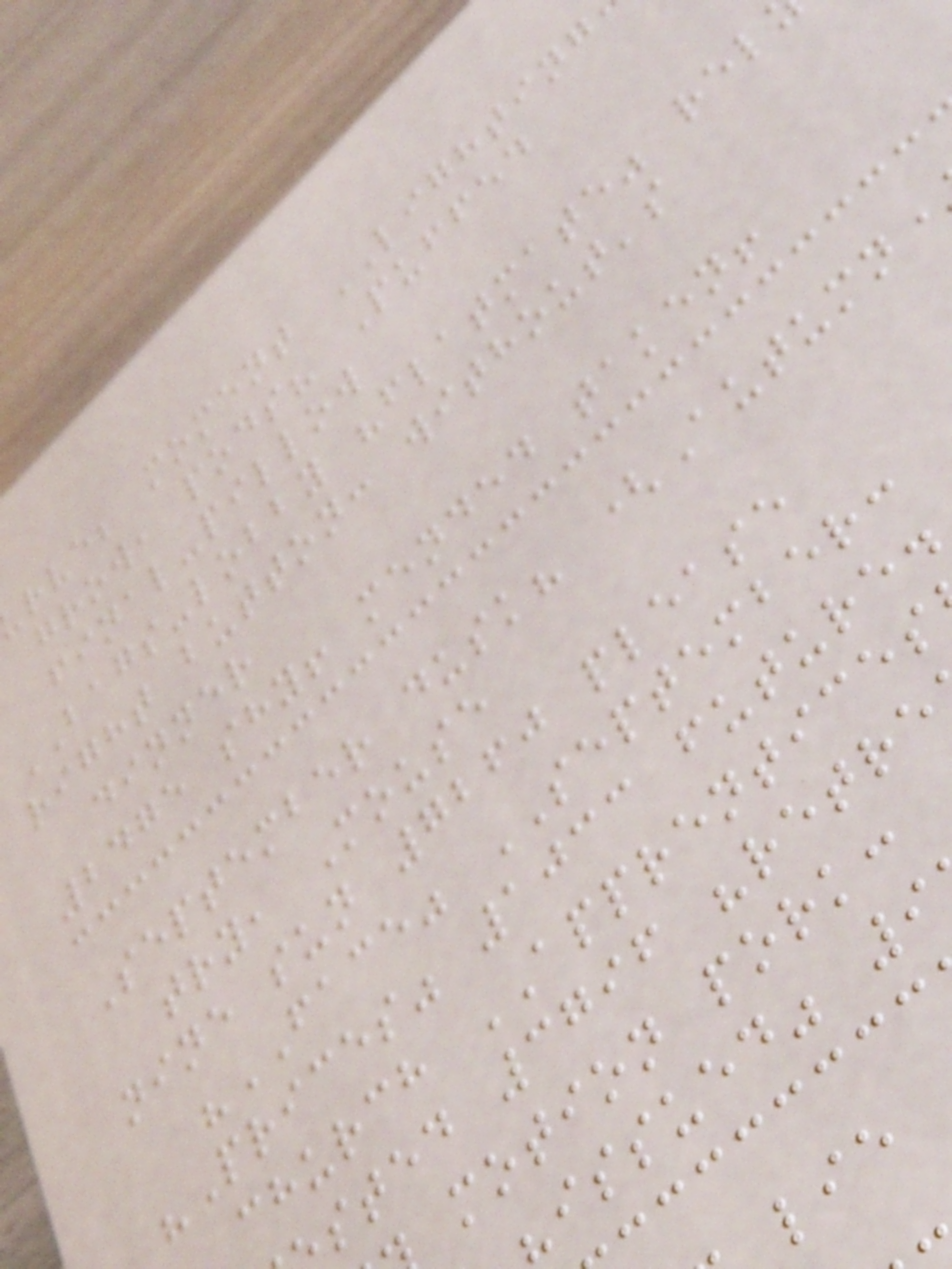rve; moment LIGHTING
grow, pods? Puffed
final-pillow
BAGS-lobby "flatmate" rel
right button: without's
dinner
2475 shy! mended taken!
September dusk? (Autumn
try, Mouse
nine sun 7260 please
"FACE" SEPTEMBER:
"Prices" 1033 future.
church APPRENTICES
sted 3796 "retre
motion pork:
"issued" 9
